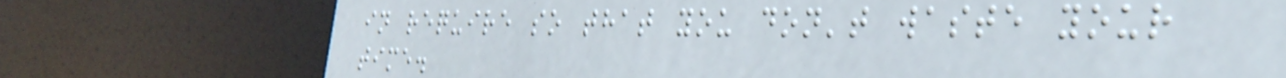in require so that you don't waste your
time.
